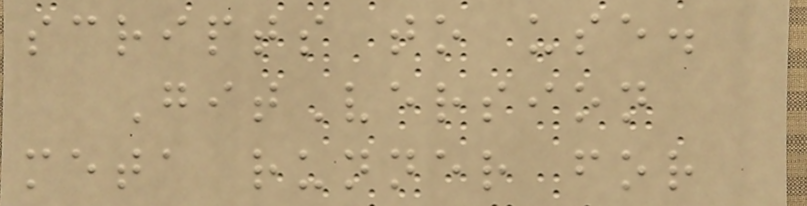scripts to use.
GitVersion
meta runner for
